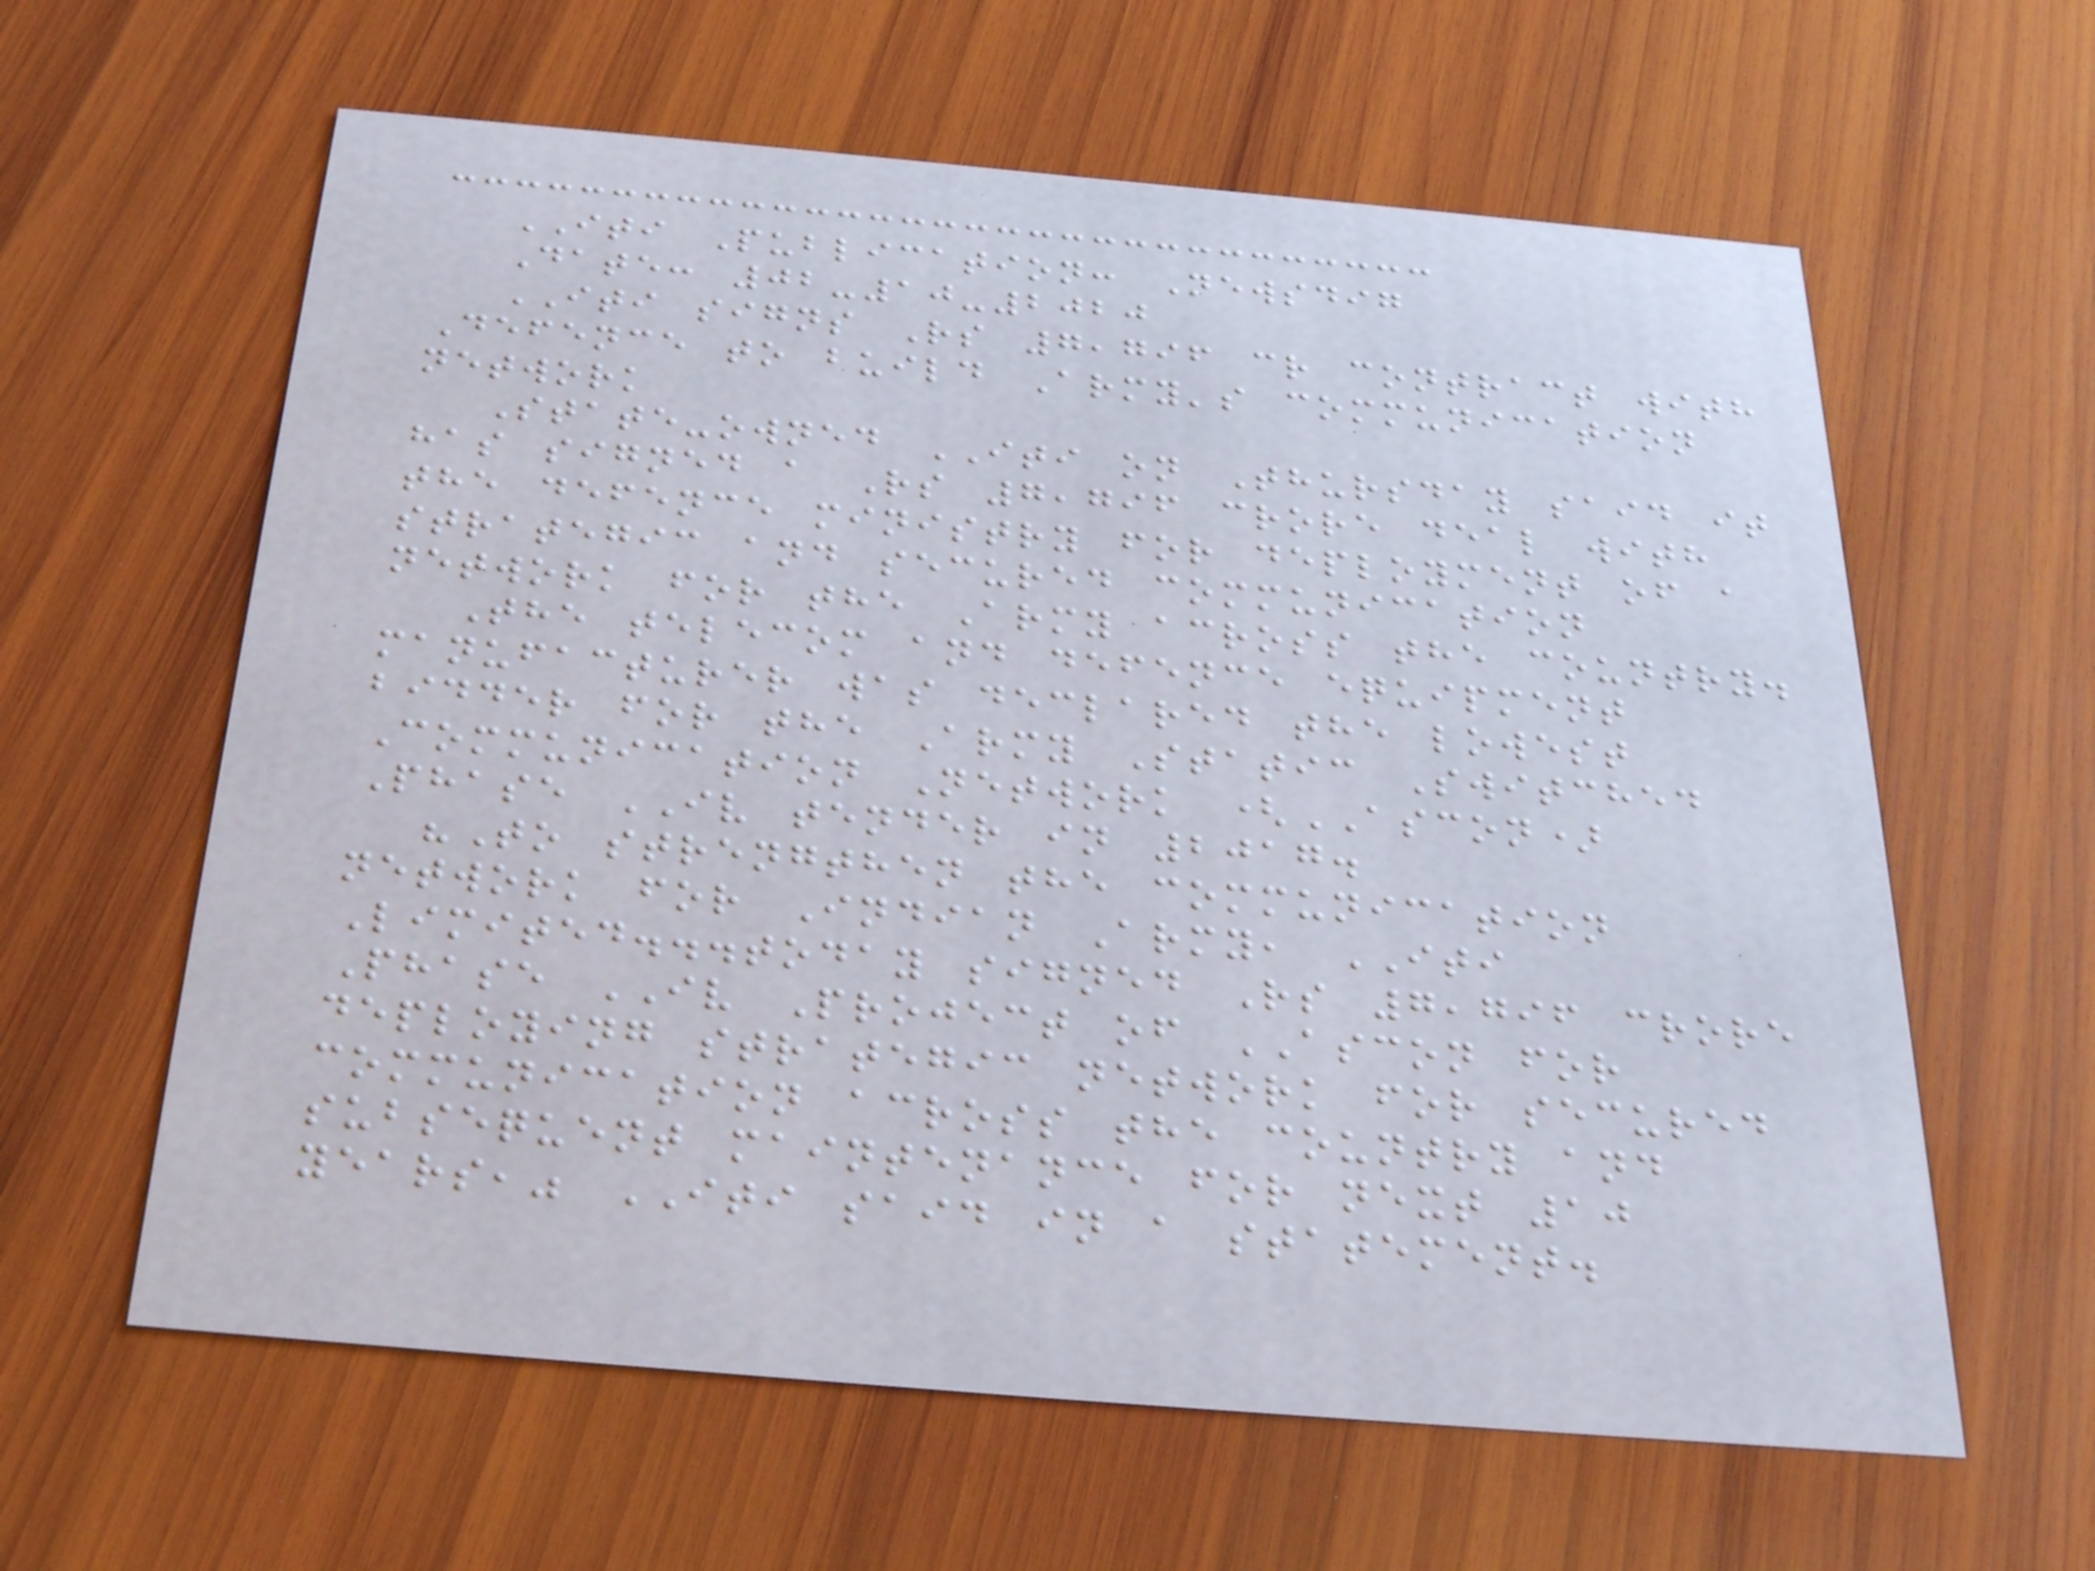ITI Publication: Newsdig
Date: 02-10-2020
ITI signs Rs 7,796 cr contract with
Defence to build Army's communication
network
State-owned ITI on Thursday said it
has signed a Rs 7,796 crore deal with
the defence ministry for deployment of a
strategic and secured communication
network for the Army across the country.
The telecom and defence equipment
manufacturer was declared the lowest
bidder for the Army Static Switched
Communication Network (ASCON)
Phase IV tender in 2017.
"To strengthen the communication
network for Indian Army, ITI
Limited...today signed Rs 7,796 crore
Phase IV Project of ASCON for
deploying strategic network for secured
communication across the country and
subsequent maintenance for next 10
years," ITI said in a statement.
